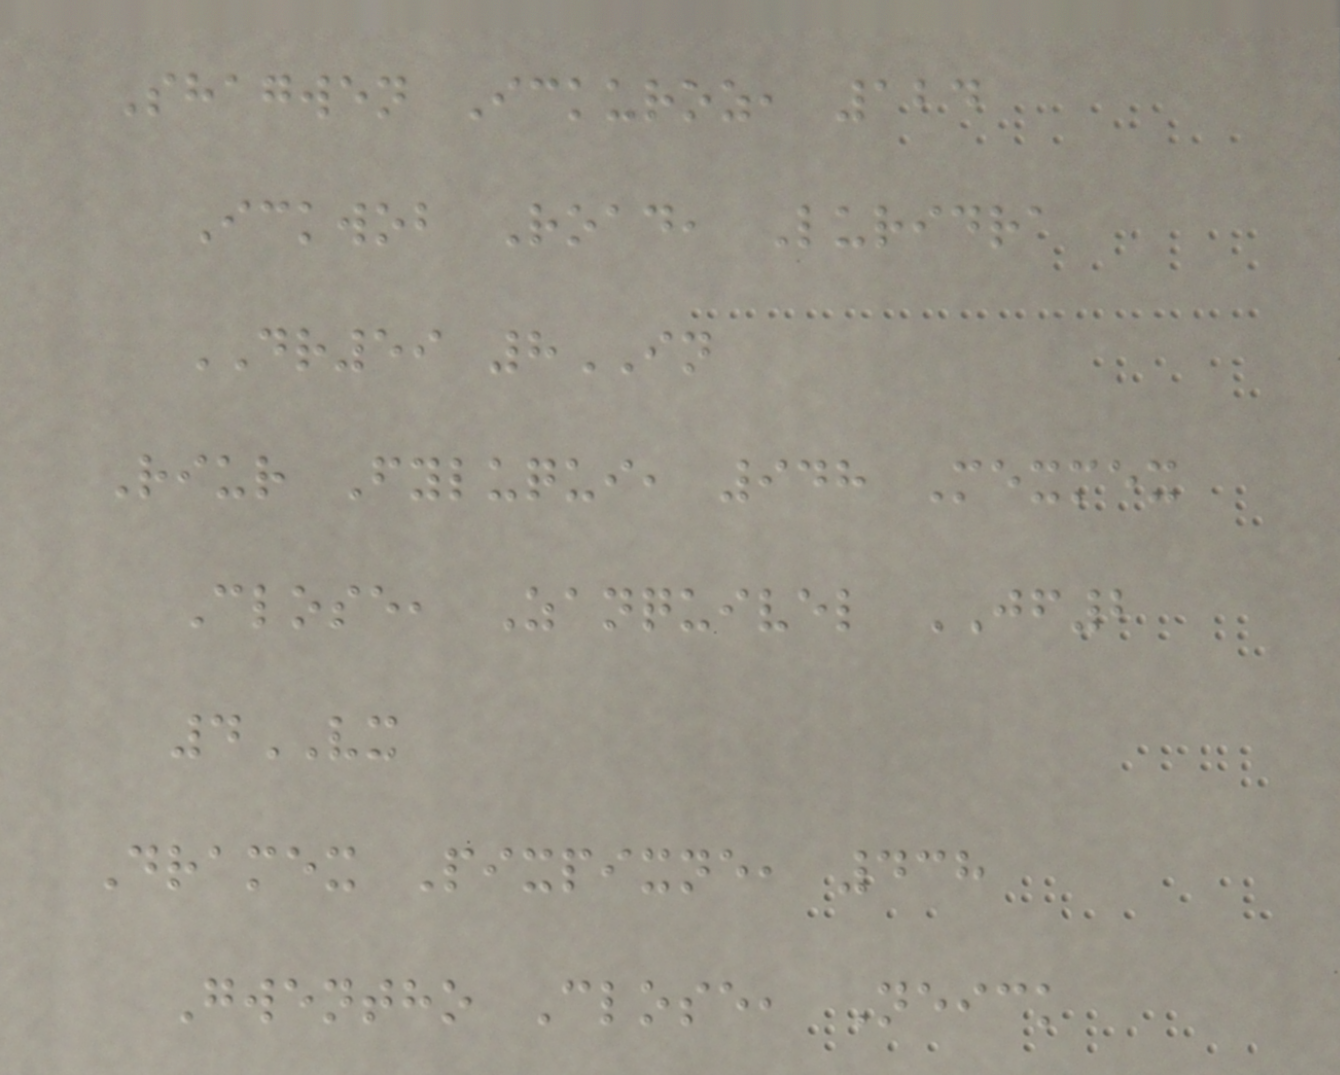Shagwen Ickuroz, 124
Ickwob Road, Luridra
DR59 8IN
Riur Fyluqui, 948 Mexmex
Close, Zanquivel JF2
4VX
Dramex Pixpixne, 438
Gwentho Close, Neick
